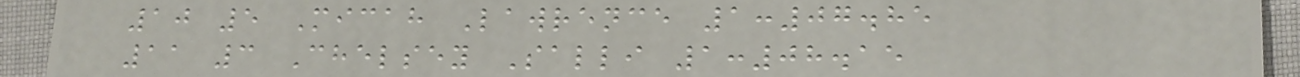10 5 Micah Lawrence 1:07.85
11 3 Chelsey Salli 1:08.15
